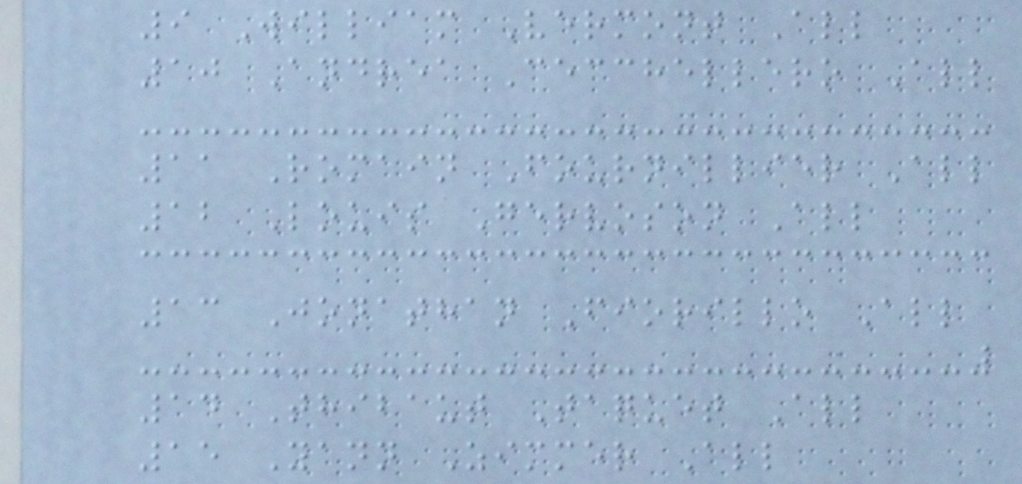9 William Vermont All
10 Andrea Cecchellero All
11 Romain Fournillier All
12 Louis Gervoson All
13 Jonathan Fiorillo All
14 Thibaut Taquet All
15 Yann Zimmer All
